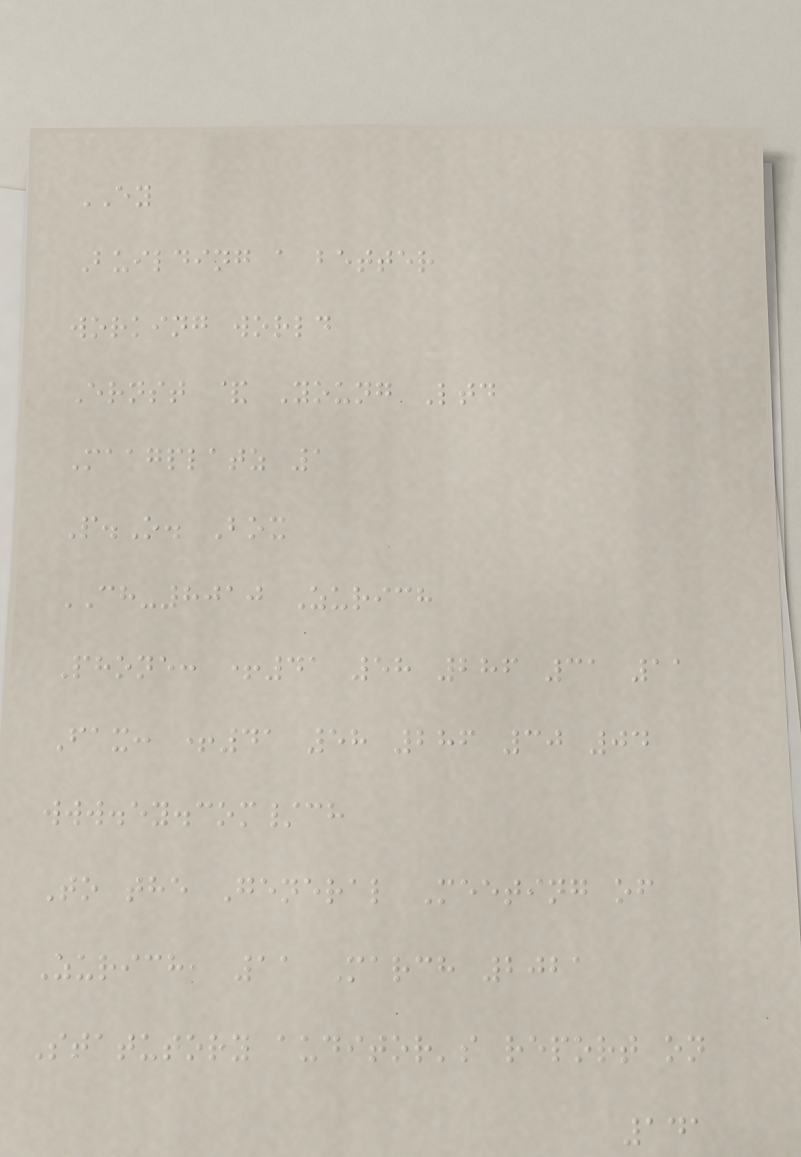EY
Building a better
working world
Ernst & Young Ltd
Maagplatz 1
P.O. Box
CH-8010 Zurich
Phone: +41 58 286 31 11
Fax: +41 58 286 30 04
www.ey.com/ch
To the General Meeting of
Zurich, 11 March 2021
Statutory auditor's report on
141
